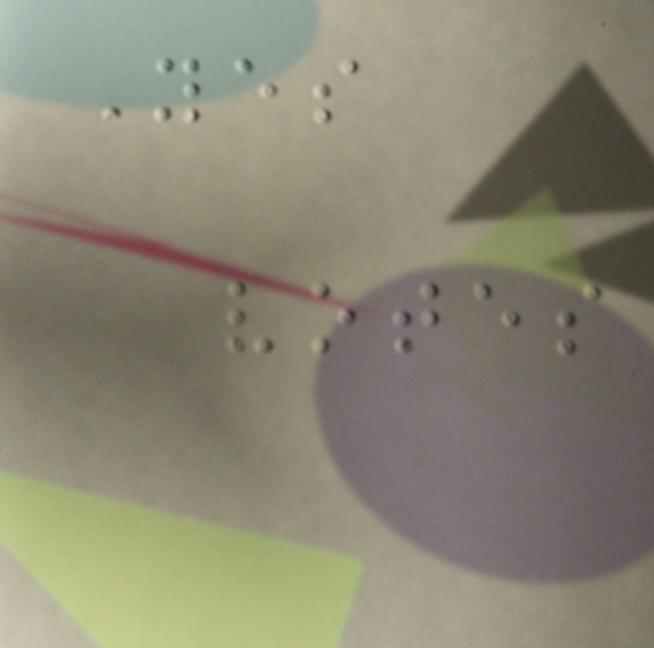Yes
votes
